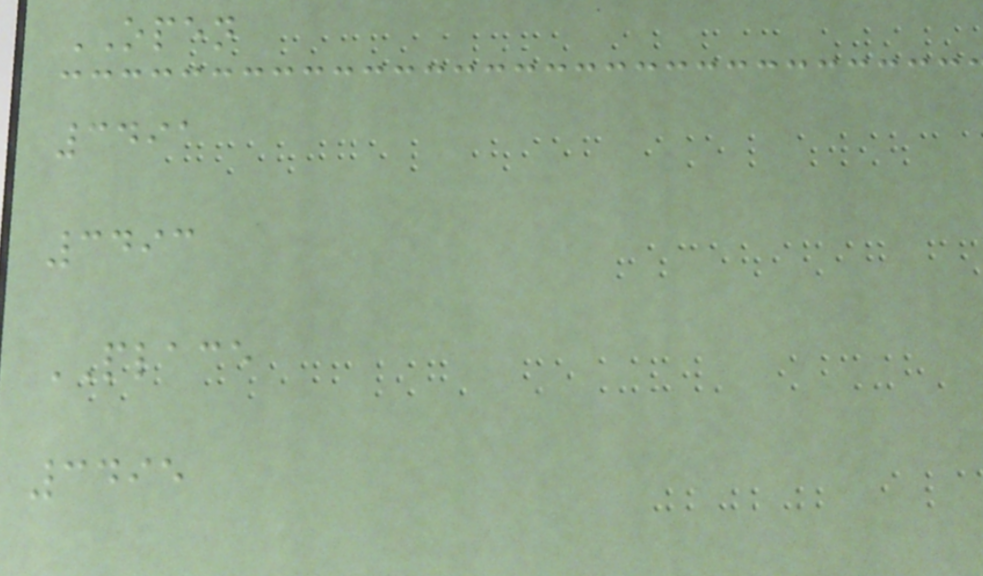OPEN
3491
3493
PLACE
3495
